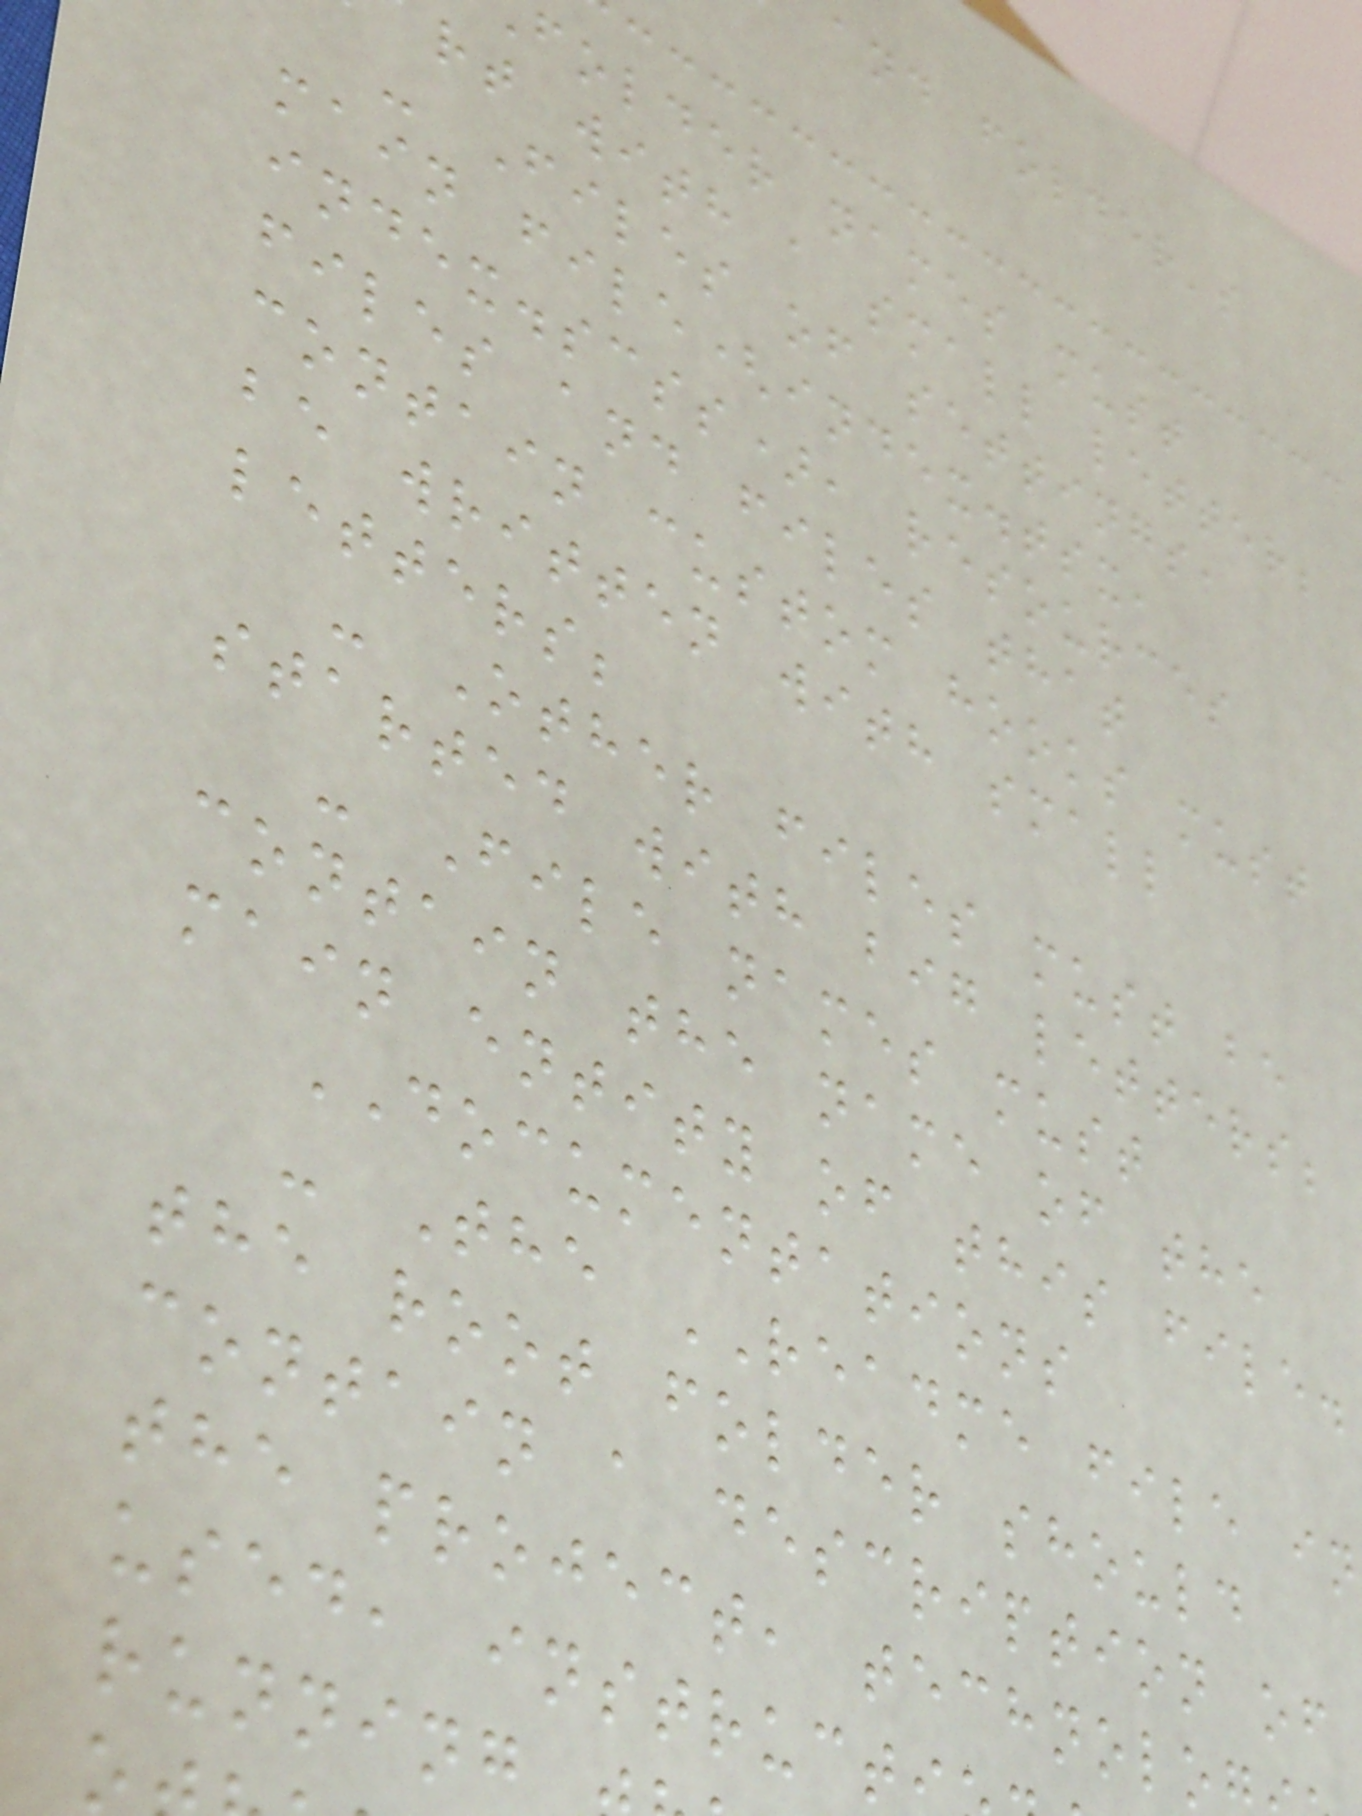and folder's
folder names must
rt with a small letter;
- Files of settings,
main file(index.tsx,
index.scss), resources
files and files that
contain custom hooks must
be written with small
letters;
- Other files must be
started with big letters;
- File names must
contain the name of the
main entity of this file.
DOCUMENTATIONS
- The README file in
the root folder should
contain a description of
the project, technolo
used, instruct
running
